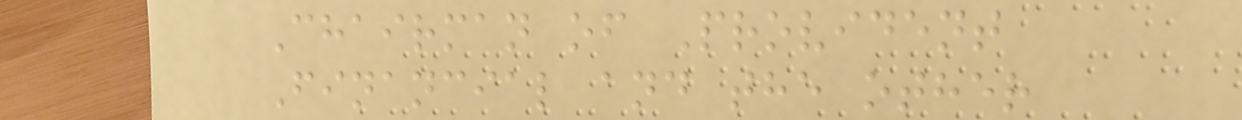Chairman of Provident
Financial and the other
